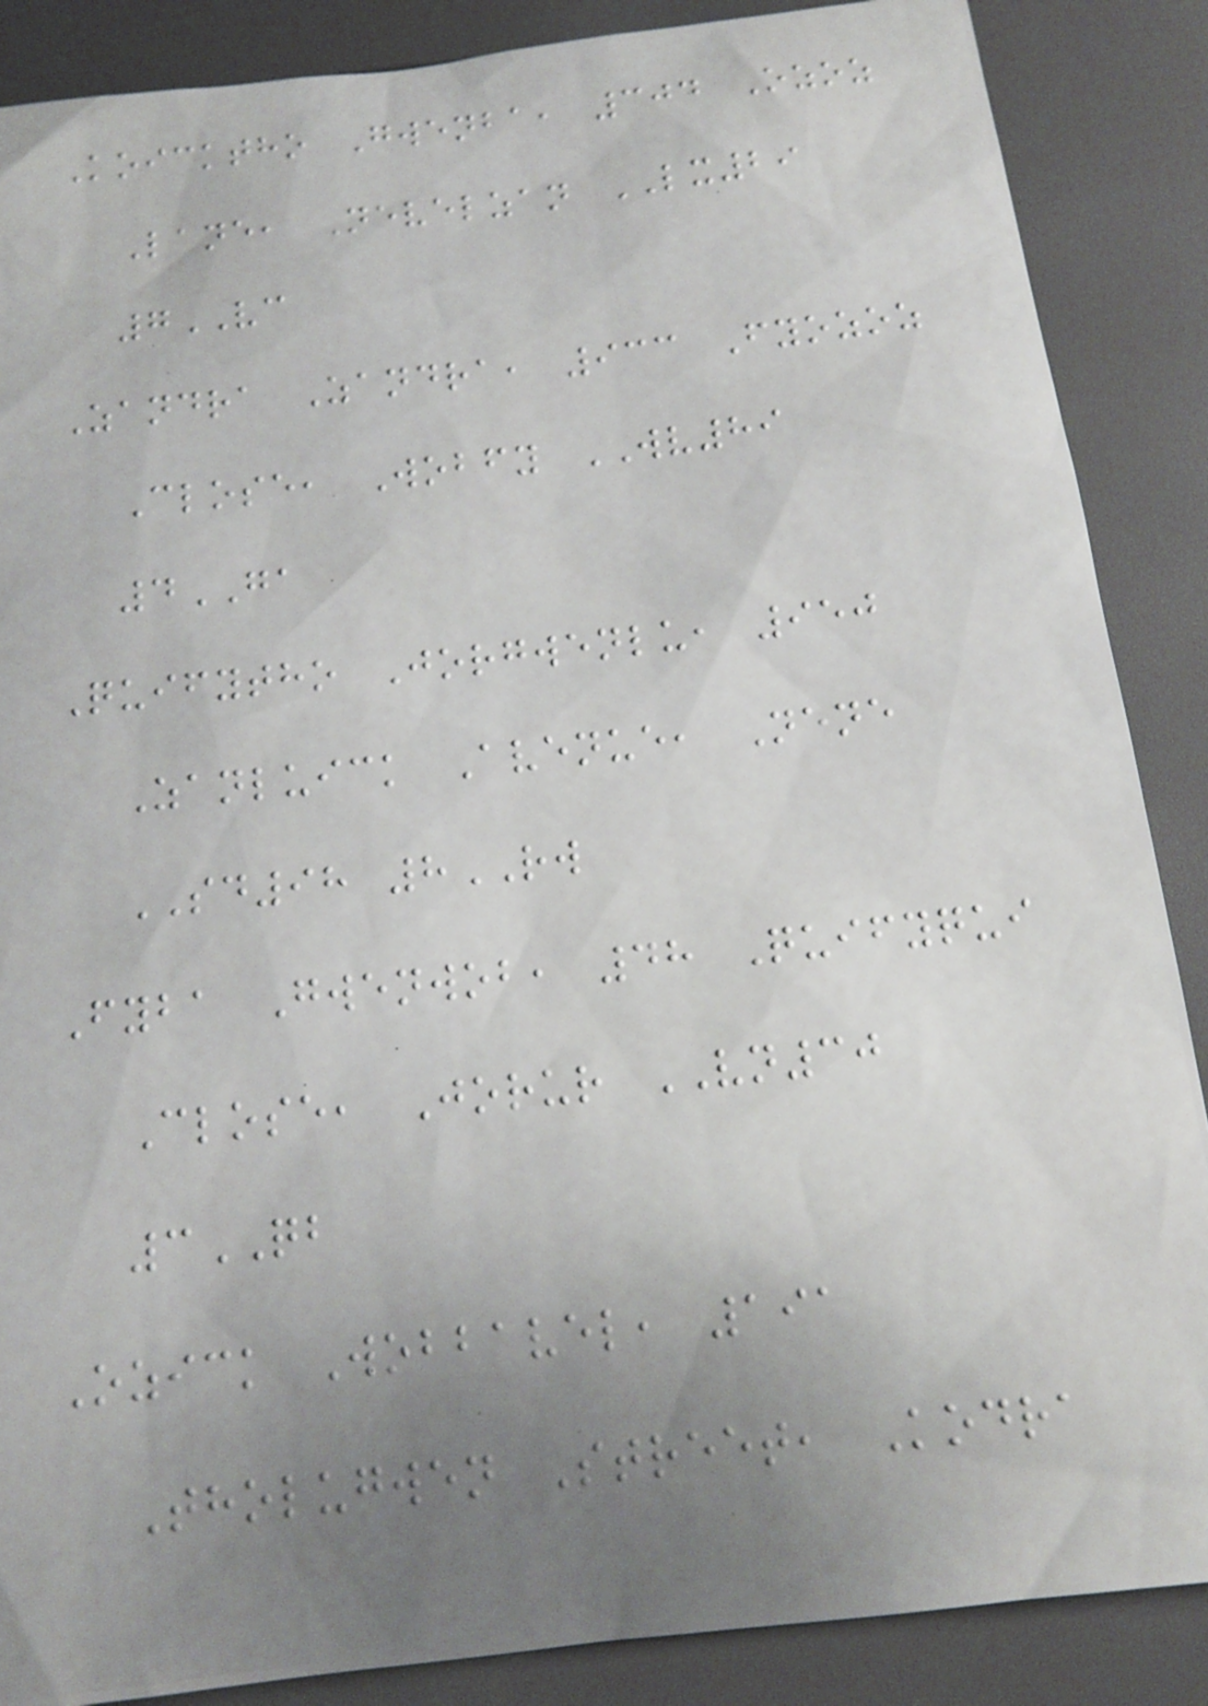Koicktho Gwenba, 304 Ozoz
Lane, Nevelzan LX29
7VC
Zandra Zandra, 933 Fyozoz
Close, Wobfy WV89
4GA
Quifytho Jorgwenlu, 950
Zanluick Avenue, Nene
SD98 8RW
Fyba Gwenwob, 48 Quifyqui
Close, Jorur VN30
3QB
Ozick Wobbavel, 191
Tholugwen Street, Kodra
